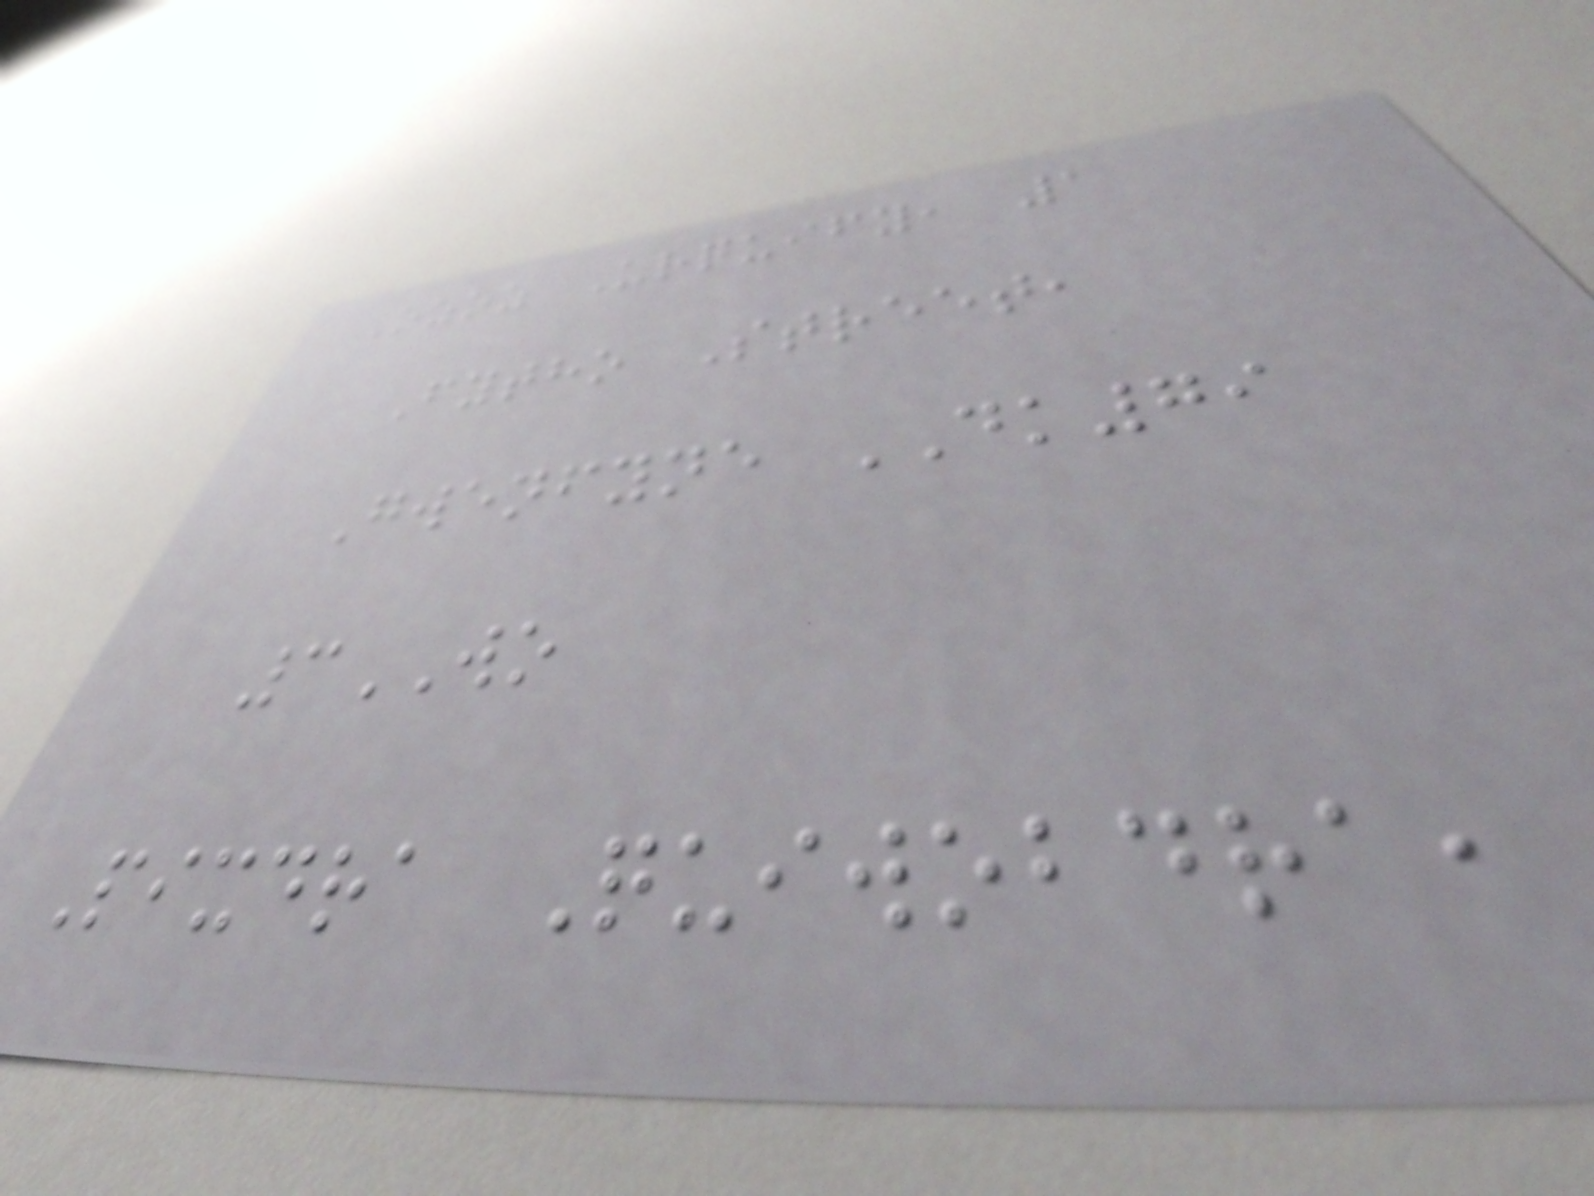Ozoz Urquify, 1
Fytho Street,
Gwenfyne DK79
3WO
Pixdra Quiwobdra,
